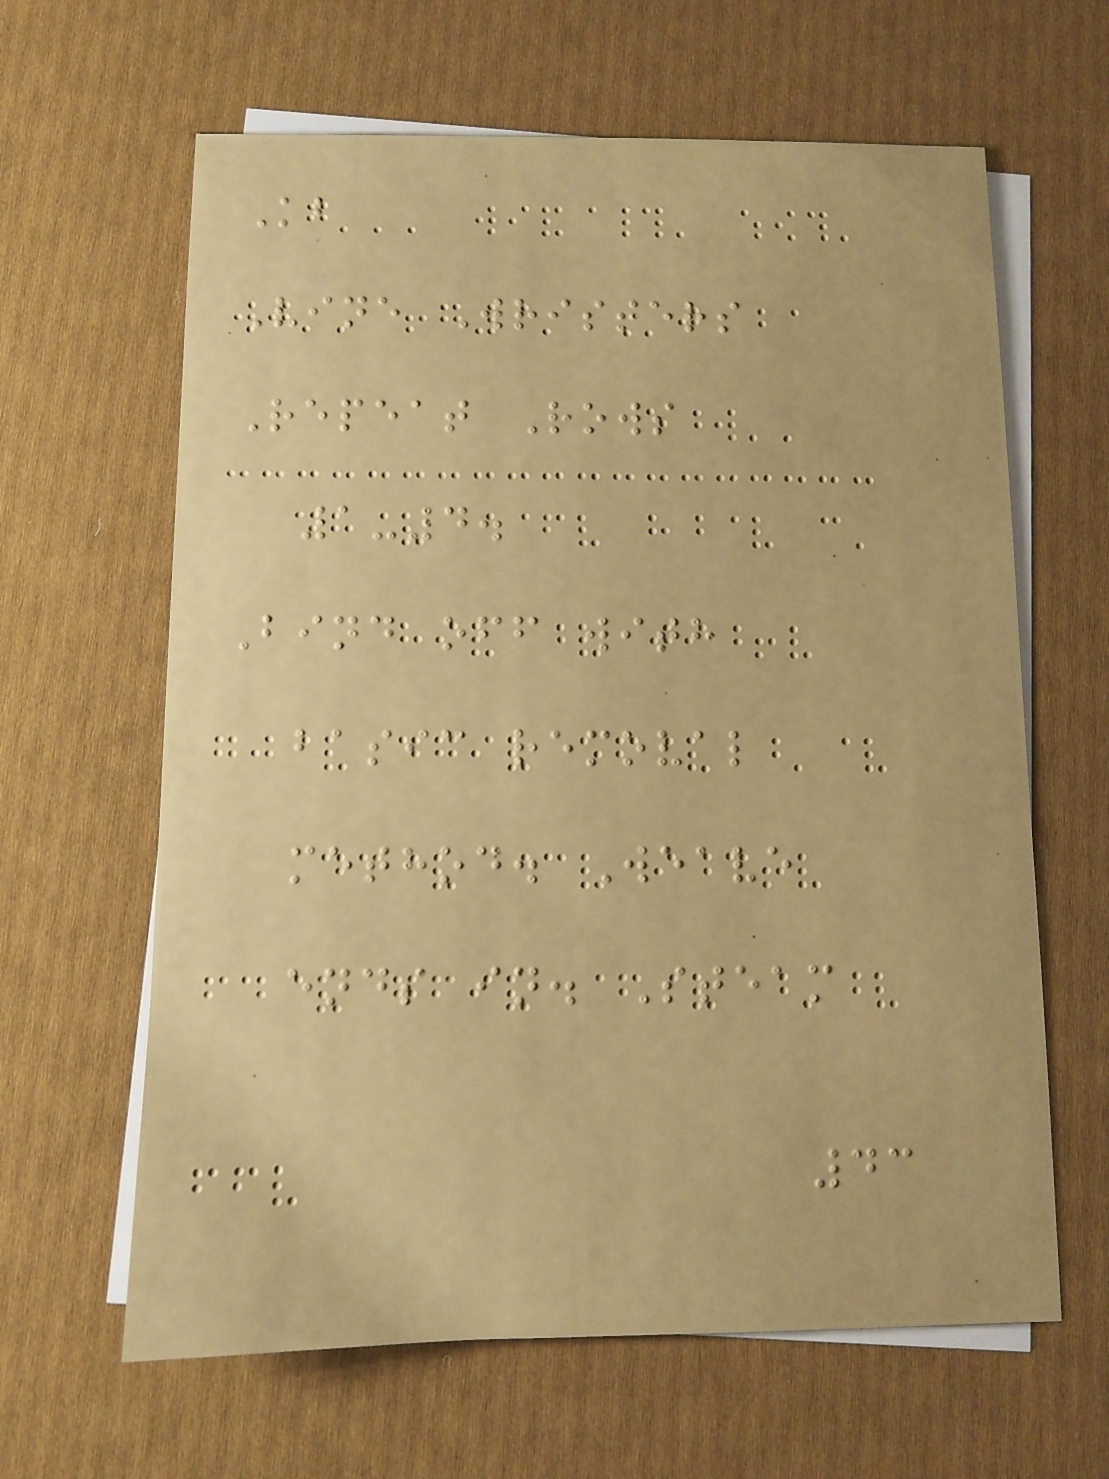Kb
Vine Wristers
Repeat Rows
1-4.
Bind off with
basic removal
method. Weave
ends in. Steam
43
